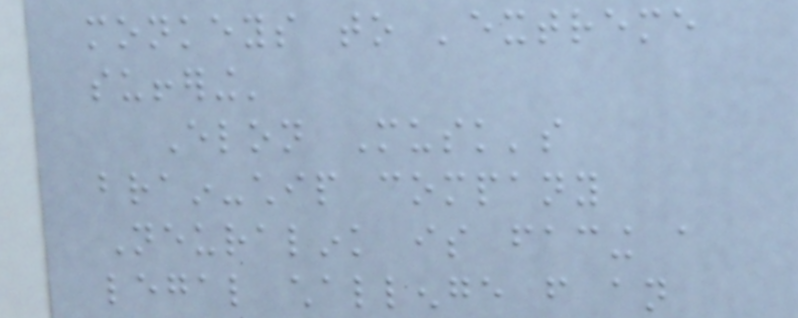monkeys to 'extreme
suffering'
Elon Musk's
brain-chip company
Neuralink is facing a
legal challenge from an
